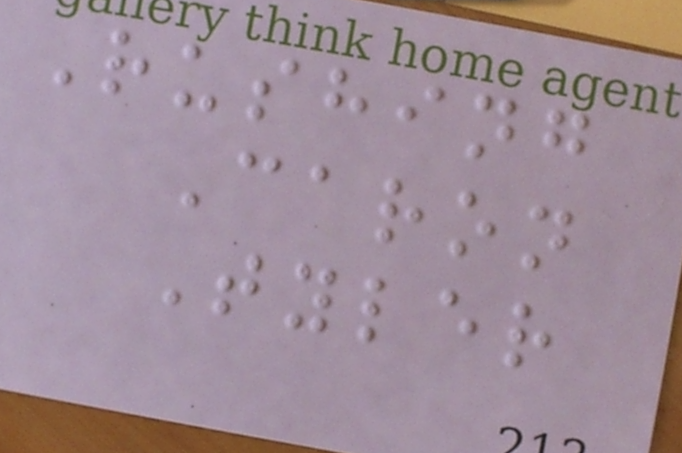Rushing
Caron
Tyler
